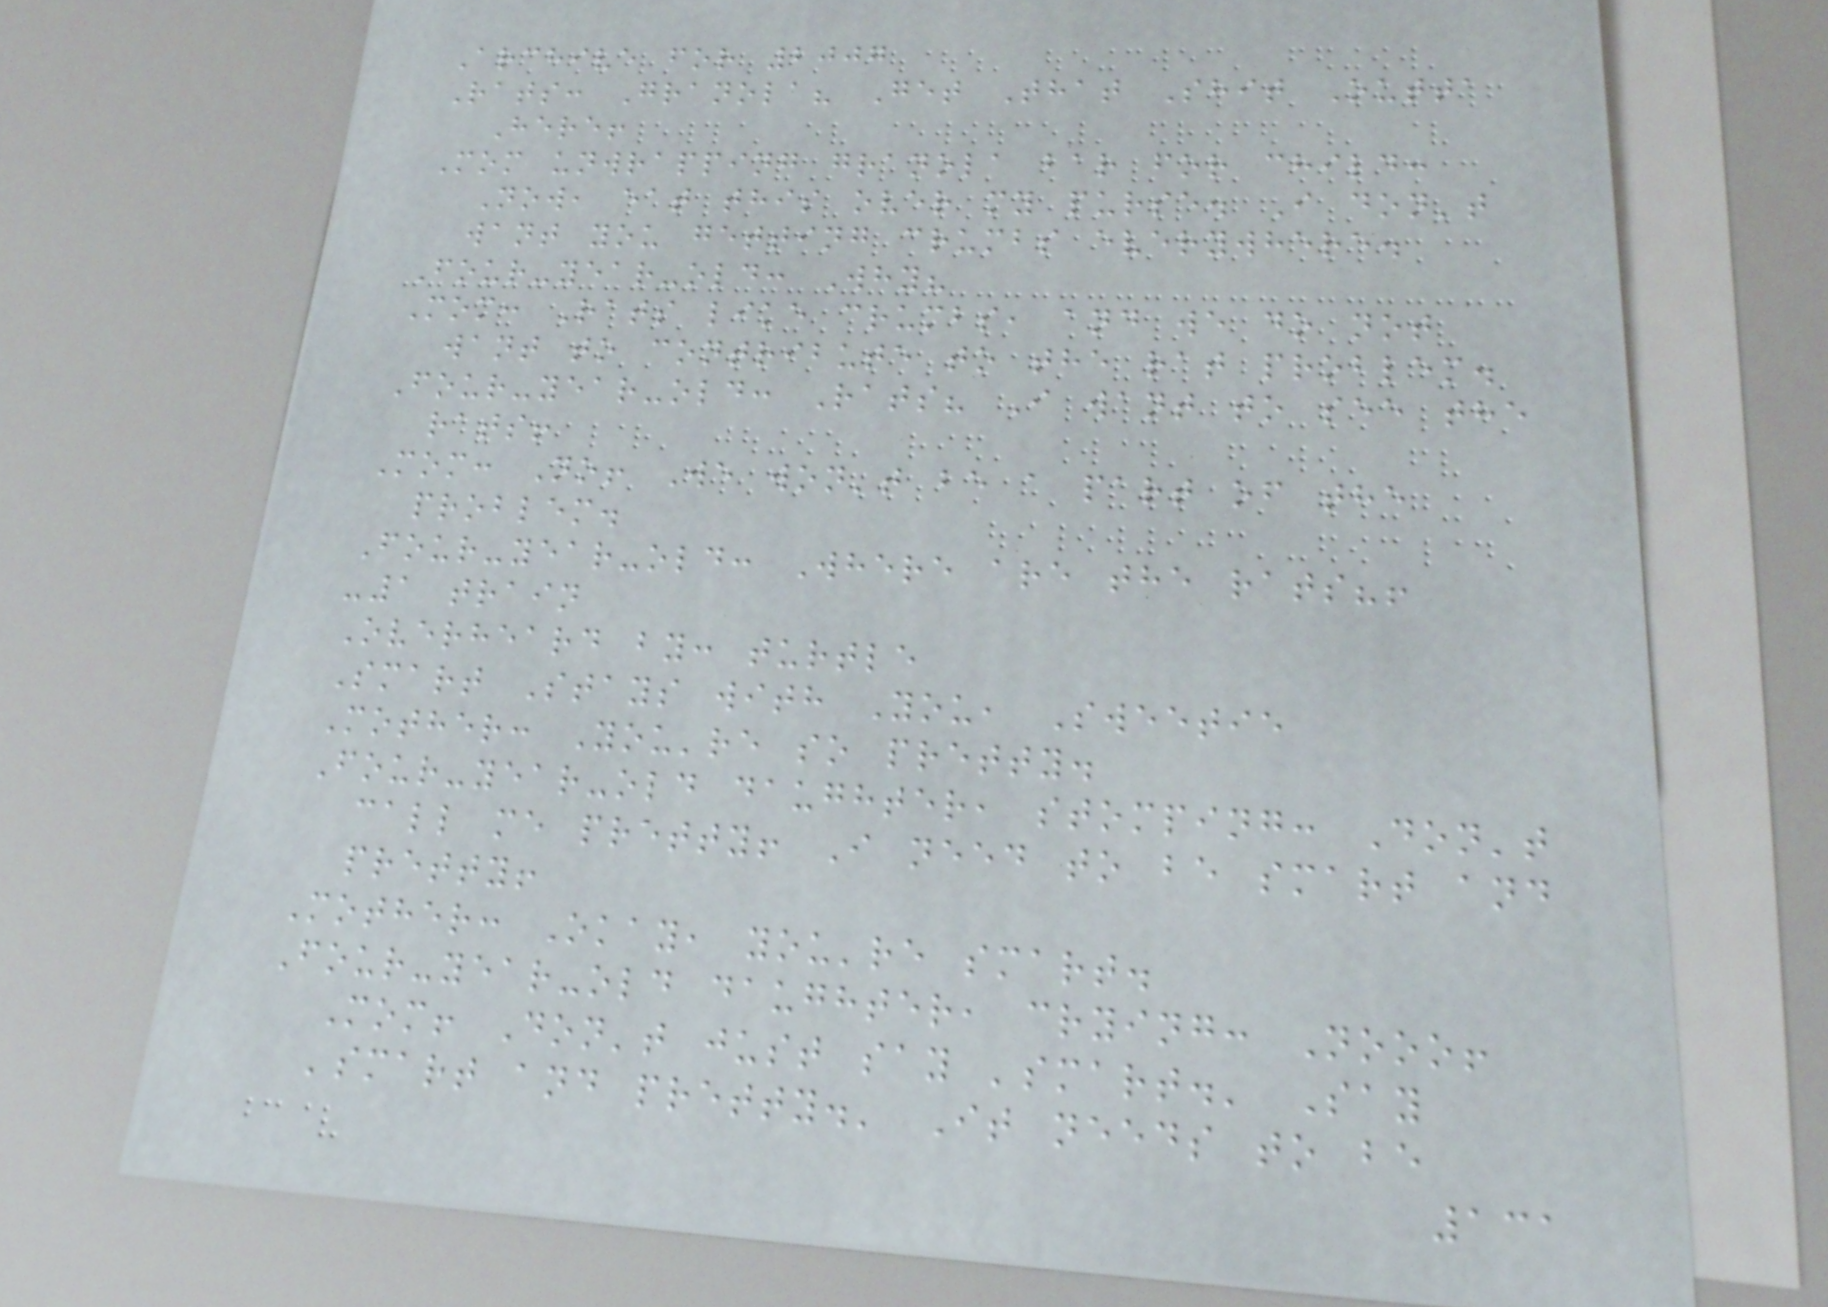Archive for 2007
Rats: Granola? Get That Shit Outta
Here!
Mom unwrapping granola bar for child:
Now, eat this over my purse. I don't
want you getting crumbs everywhere.
Four-year-old: Why?
Mom: Rats like crumbs, and we do not
want to contribute to the rat problem.
Four-year-old: Rats? I want to see the
rats!
Mom: No! We won't be a part of the
problem.
Four-year-old: Where are the rats?!
-1 train
Overheard by: turtle
Smart Stays with You, Sweetie
Mother: You're so pretty.
Four-year-old daughter, stomping: Don't
call me pretty! I need to be smart and
pretty!
Mother: Okay, you're smart.
Four-year-old daughter, crying: Nooo!
Mom! Don't just say 'smart.' Say
'smart and pretty.' It needs to be
131
